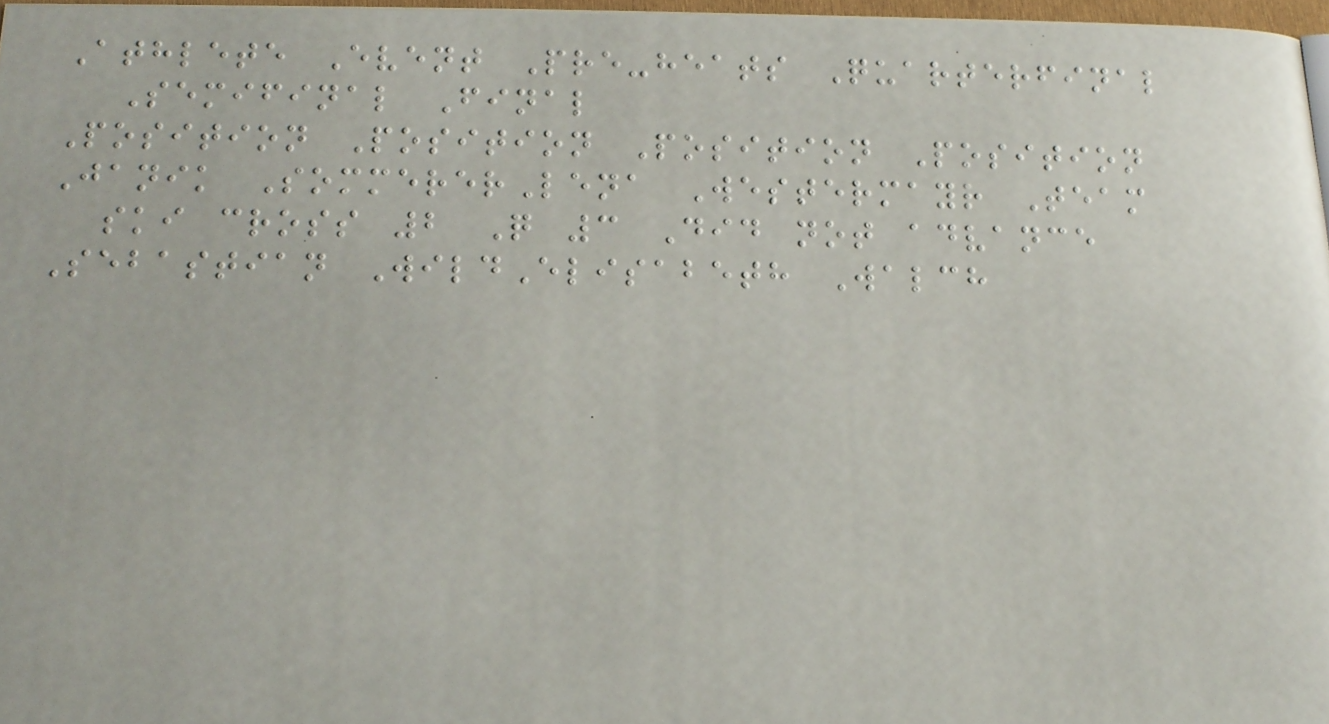Athlete Event Pre-heats Quarterfinal
Semifinal Final
Position Position Position Position
Janik SommererLena Westermayr Team
ski cross 2 Q 3 Did not advance
Sebastian WildElisabeth Walch
